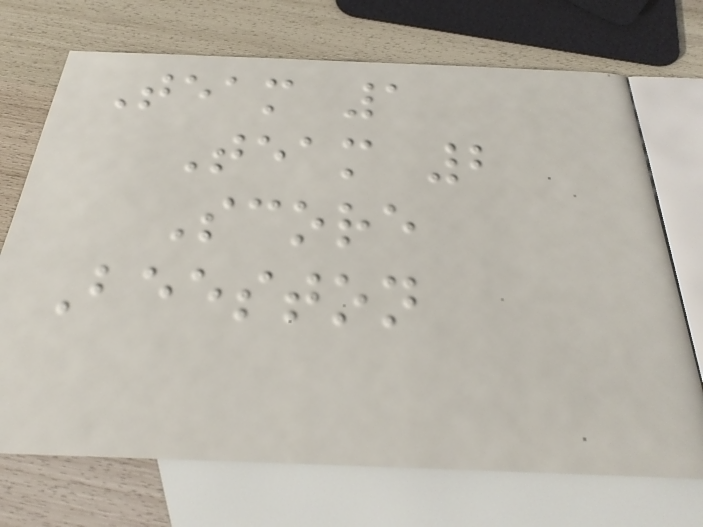Team 1
Team 2
Score
Beeston
